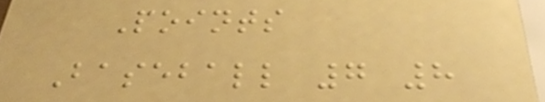Points
Baseball 7 8
